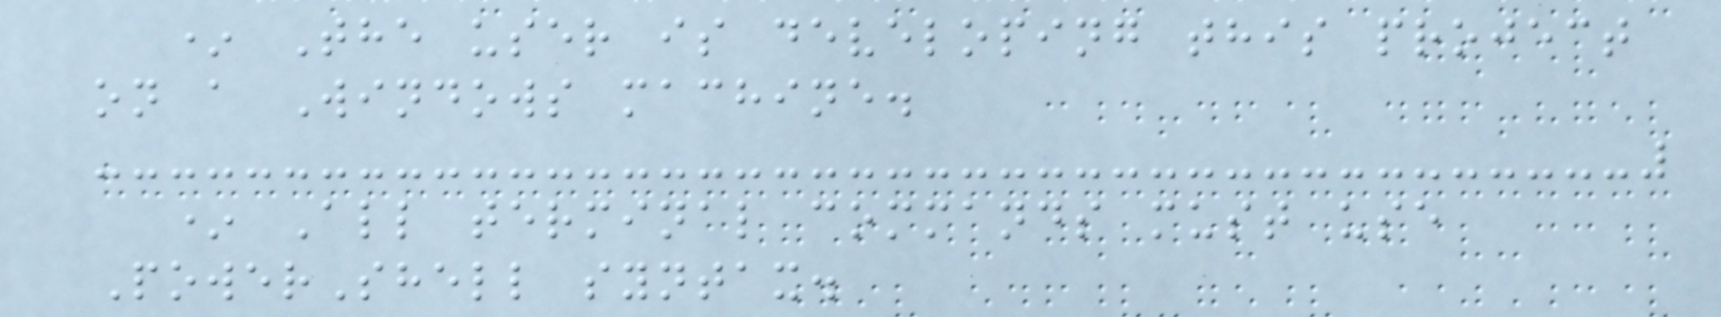* The user is developing this project
on a Windows machine.
* All terminal commands must use
PowerShell syntax.
